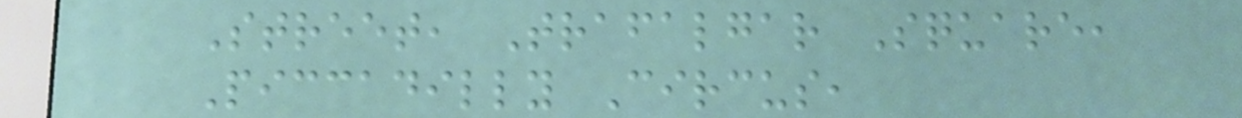Street, Trafalgar Square,
Piccadilly Circus,
